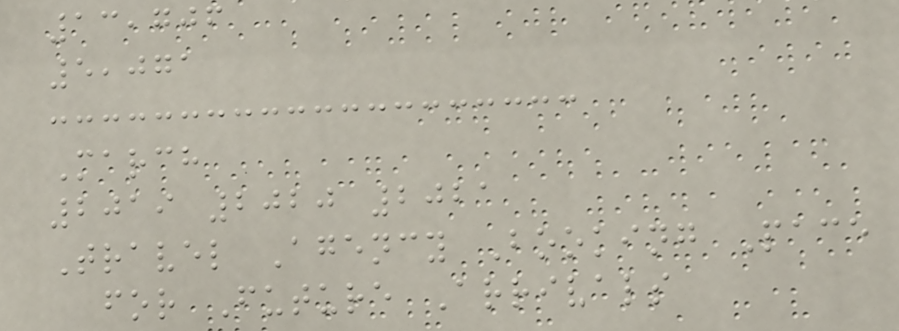13,706
5,071
March
2019 2020 2021
Travel Agency Booking Pace
for Future Arrivals
